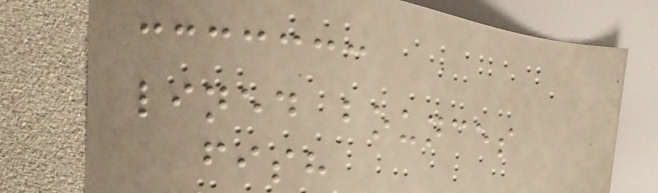lined bounces
fish
